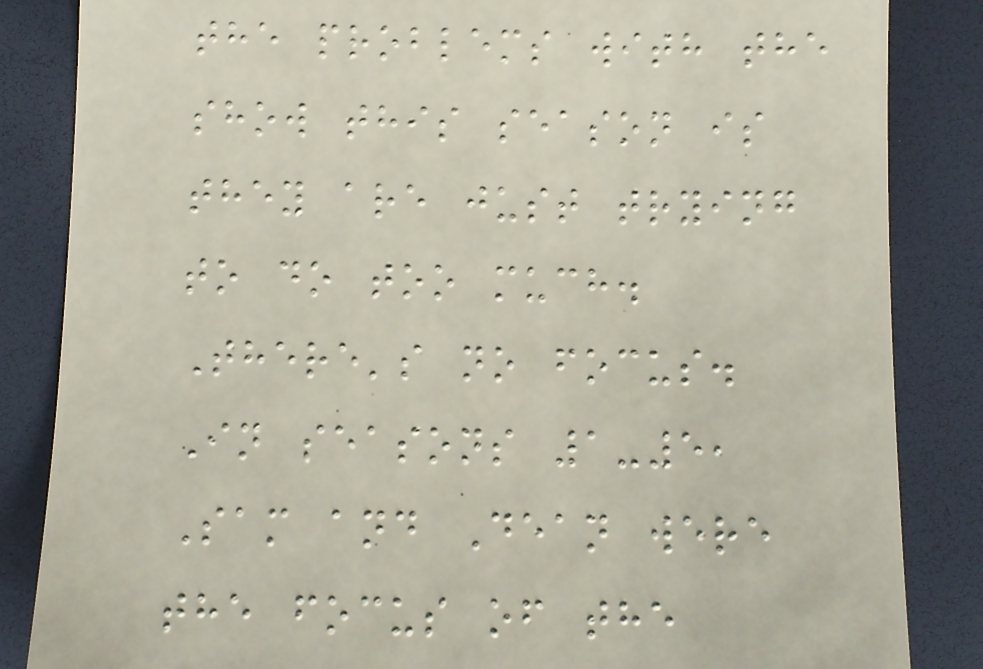the problems with the
show this season is
they are just trying
to do too much.
There's no focus.
In seasons 1-5,
Sam and Dean were
the focus of the
